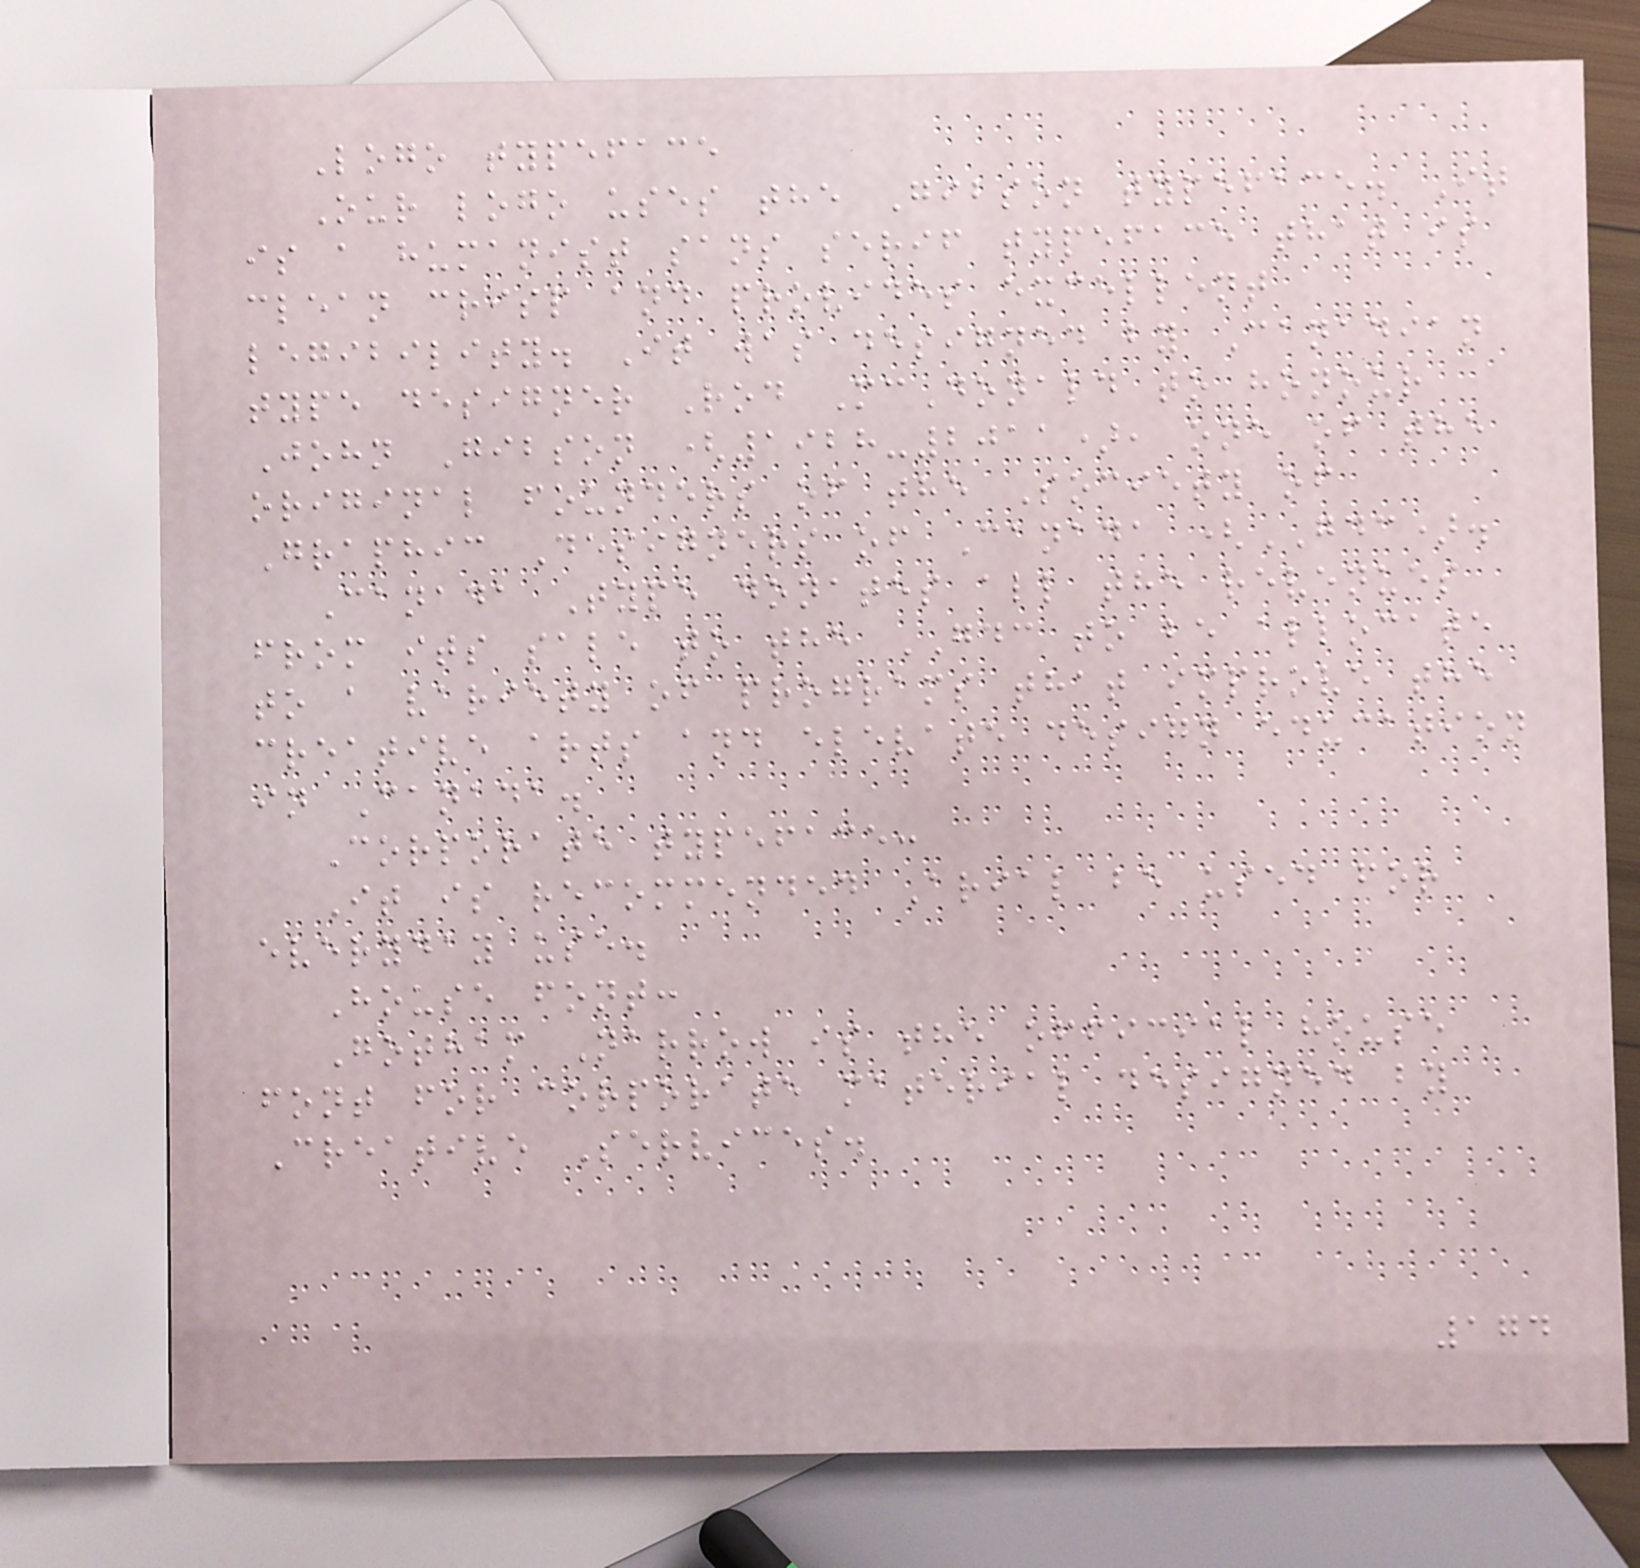Logo typeface
Our logo uses the Gibson typeface. It
is a humanist sans serif typeface that is
clean crisp and provides excellent
legibility. It was designed by Canadian
type designer Rod McDonald to honour
John Gibson (1928-2011), one of the
original founders of the Society of
Graphic Designers of Canada (GDC).
Canada Type donates all the revenues
from its sale to the GDC to be allocate
to a variety of programs that improve the
creative arts and elevate design education
in Canada.
Corporate typeface:
It is recommended Arial be used for
everyday use.
House font:
Gotham Narrow is the official house
font for corporate material designed by
Creative Services.
174
